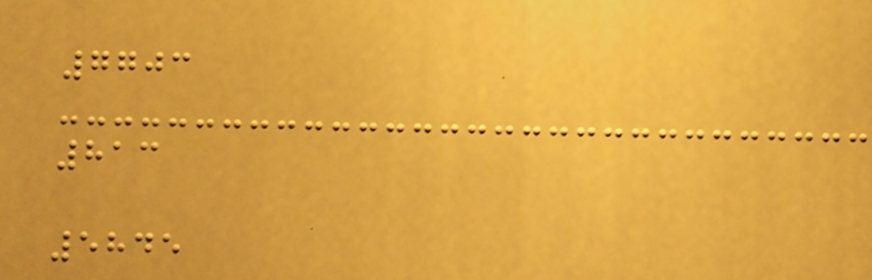7703
813
5845
